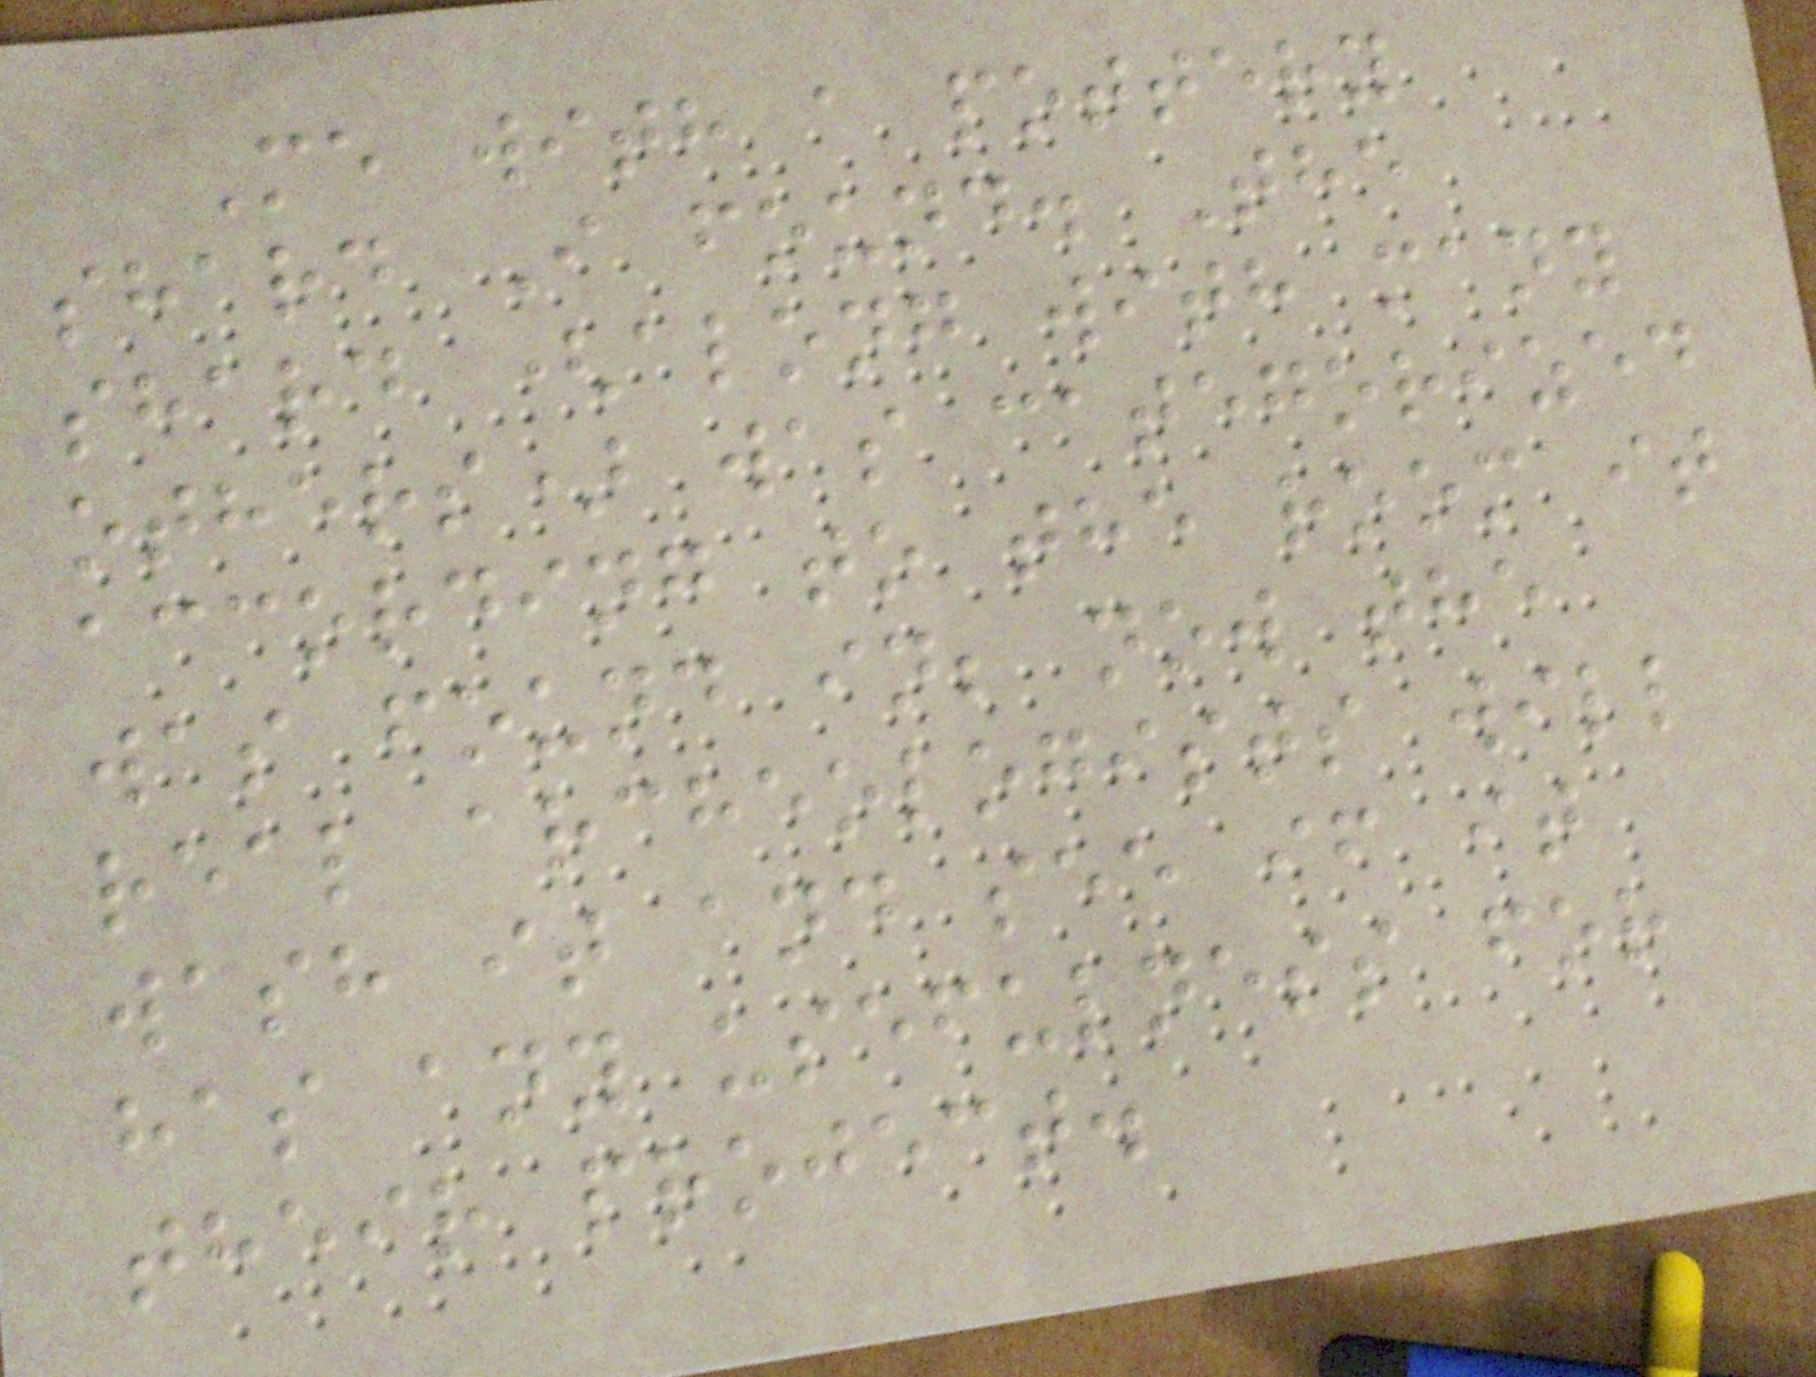Me with a pottery
shard I found. The
shard (along with many
others) was categorized
according to the room it
was found in; now the
real archeologists will
wash it and see if it
has any usefulness for
their project.
